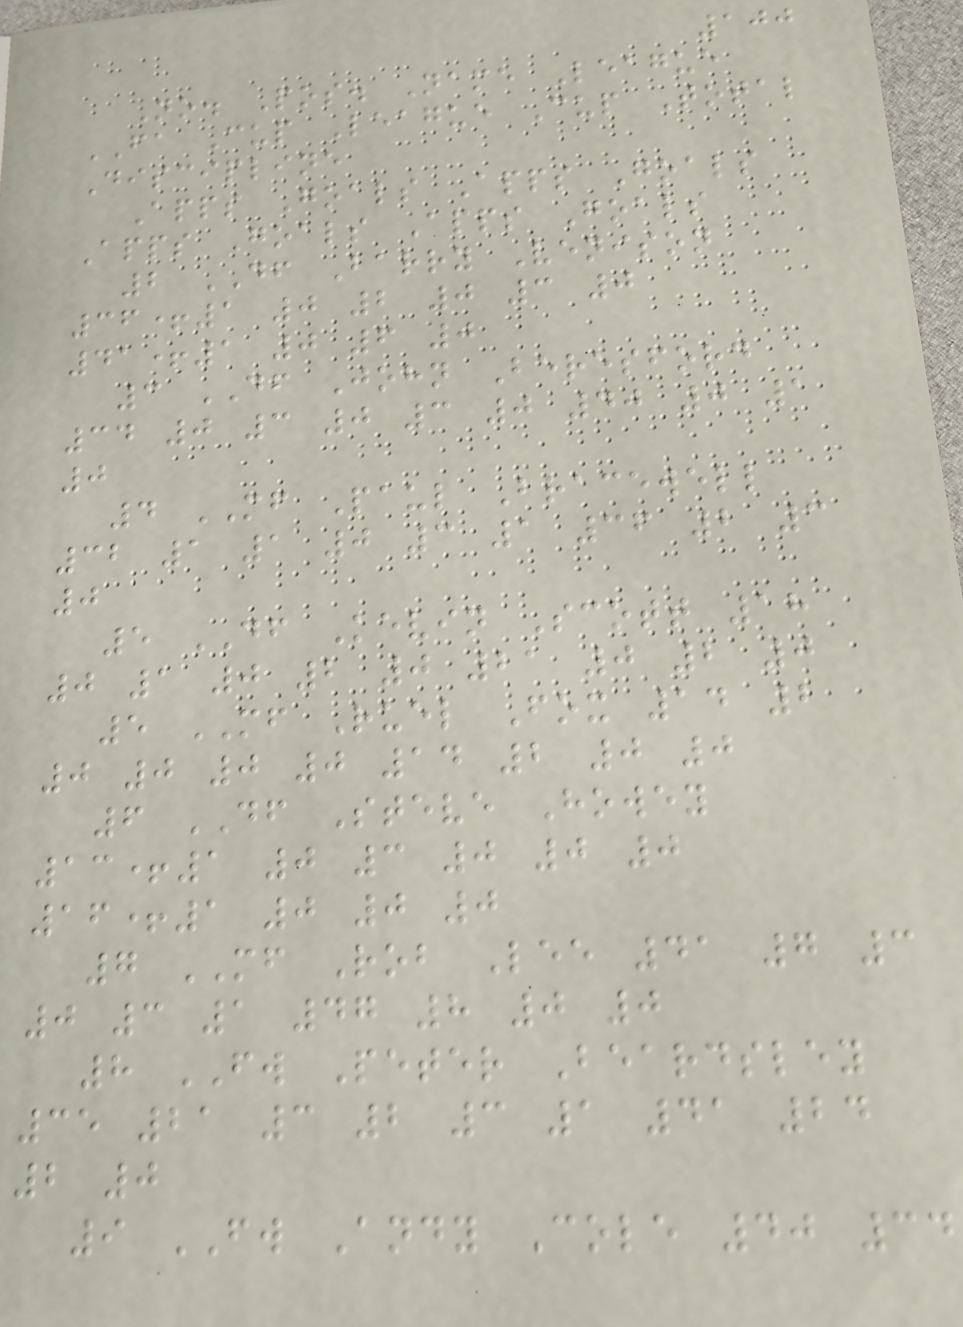100
No. Pos. Name League
FA Cup League Cup Total
Discipline
Apps Goals Apps Goals
Apps Goals Apps Goals
2 DF Barry Venison
36+1 0 2 0 3 0
41+1 0 6 0
3 DF John Beresford
34 0 3 0 3 0 40 0 1
0
4 MF Paul Bracewell
32 1 1 0 3 1 36 2 3
0
5 DF Kevin Scott 18
0 1 0 2 0 21 0 2 0
5 MF Ruel Fox 14 2
0 0 0 0 14 2 0 0
6 DF Steve Howey
13+1 0 3 0 0 0
16+1 0 0 0
7 MF Rob Lee 41 7 3
0 3 1 47 8 0 0
8 FW Peter Beardsley
35 21 3 2 3 1 41 24
2 0
9 FW Andy Cole 40 34
